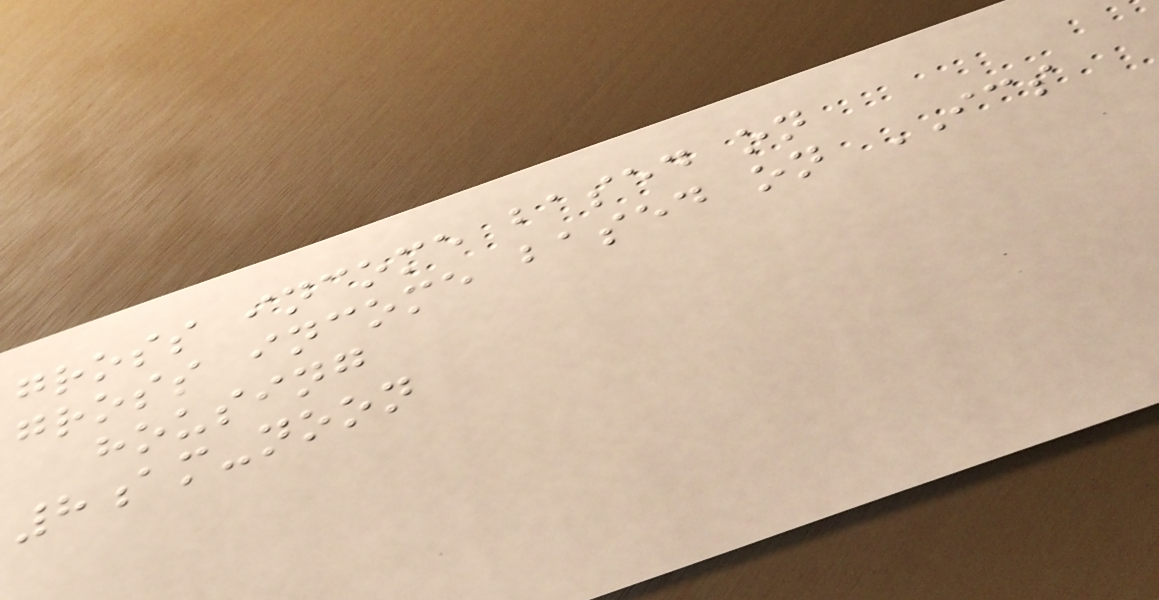gross income based on
gross income based on ICS
housing
8am-noon
